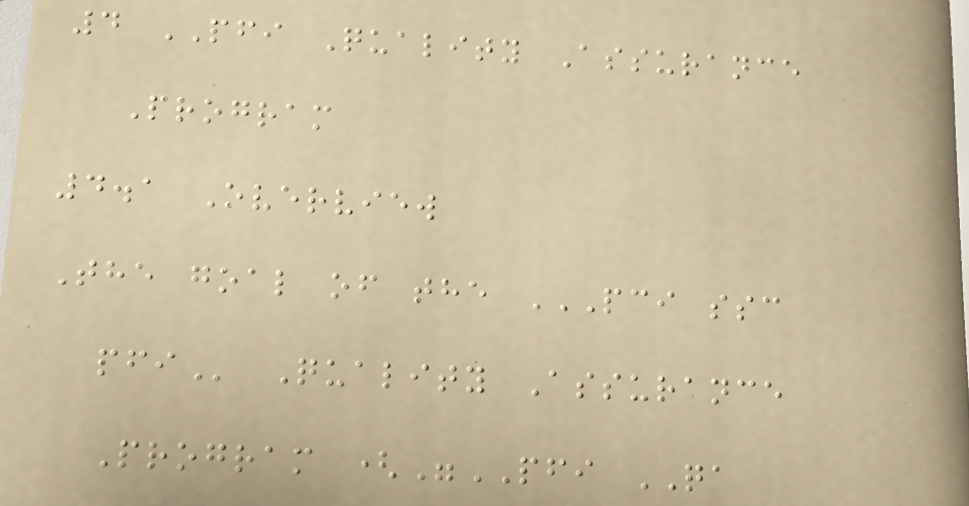4 PFI Quality Assurance
Program
4.1 Overview
The goal of the PCI SSC
PFI Quality Assurance
Program ("PFI QA
